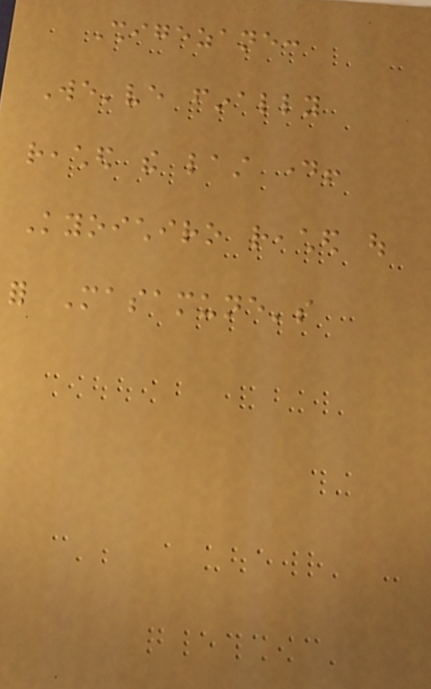Shigezane:
We've finally
reached the last day!
Kyoichiro reached out
for Masamune's
